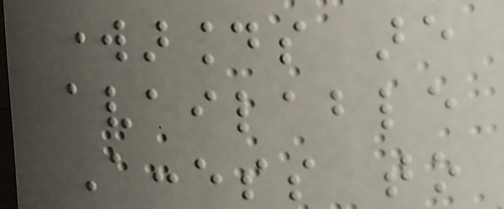workarounds are
available
Access to
